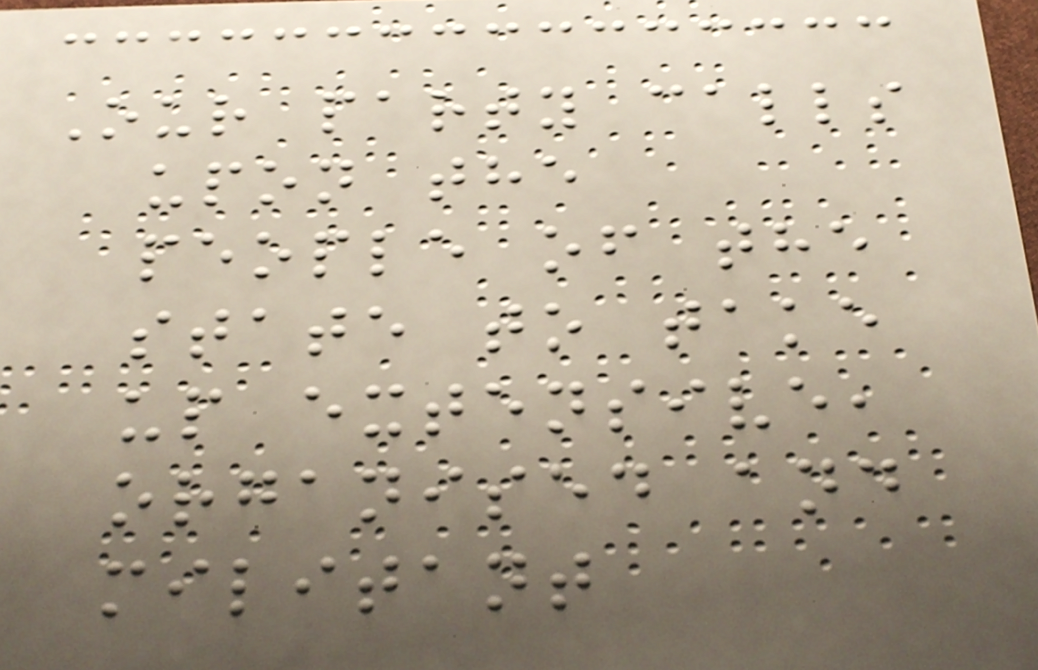Our party calls
upon the
people of the
state to take
up extensive,
organised and
militant
